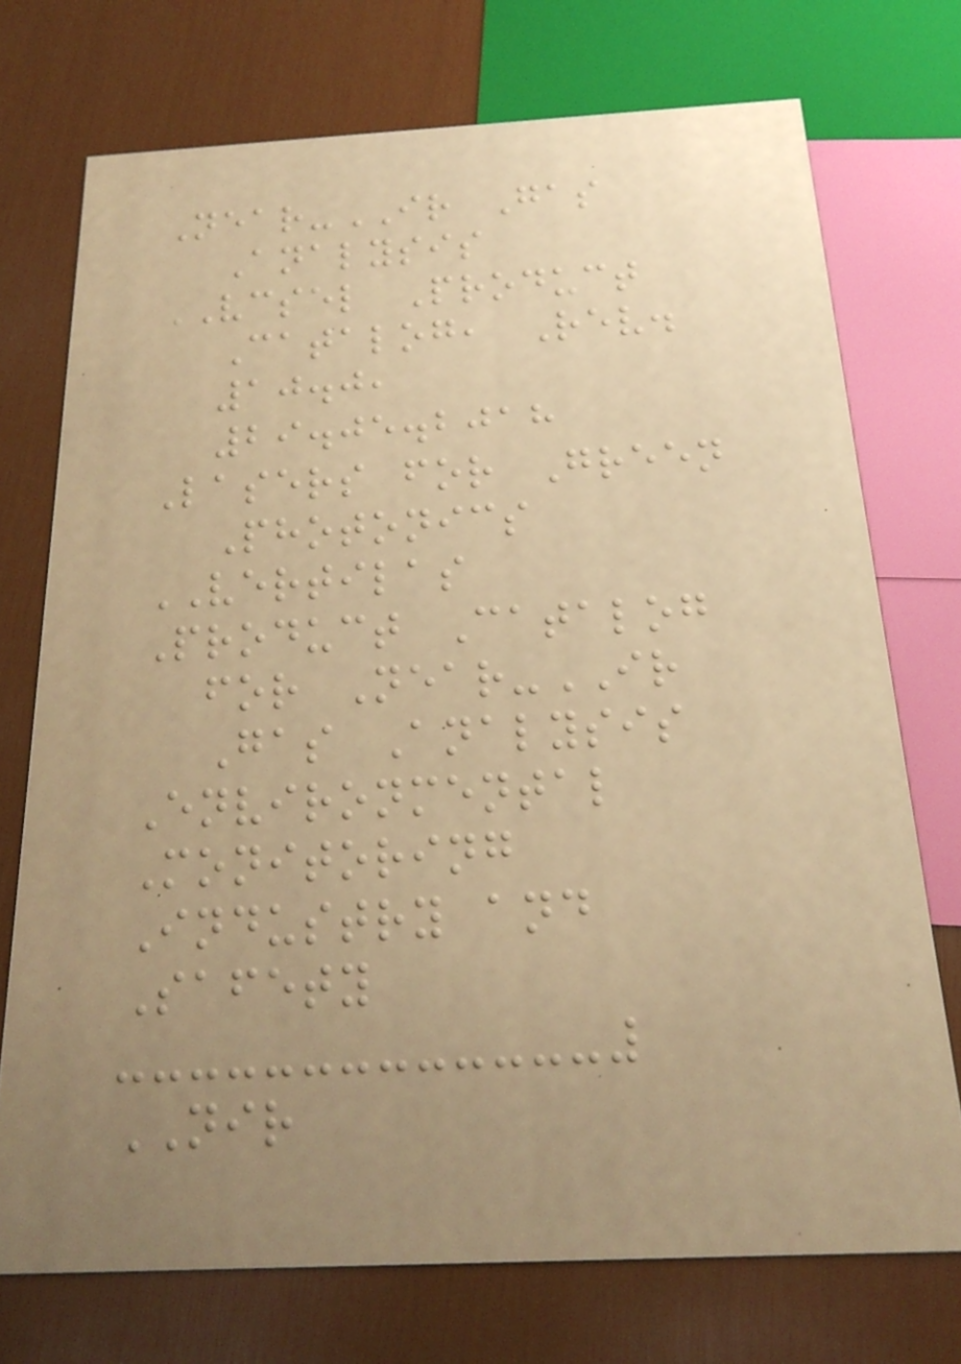Near-IR Gas
Analysis
VCSEL Product
Catalog, Rev.
10.0,
29.05.2018
Lasers for Green
Photonics
VERTILAS
Product Catalog
for Near-IR
Gas Analysis
Environmental
Monitoring
Industry and
Safety
NIR
